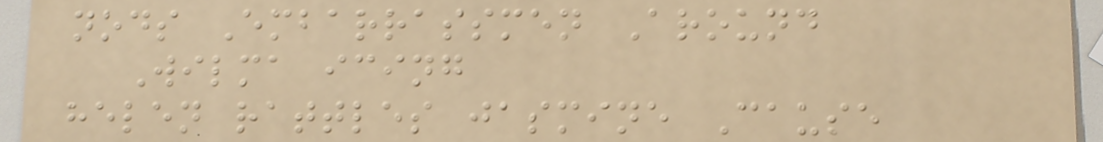nods Embarrassmen Around
Wilma icing
helen rattles jasmine Cause
